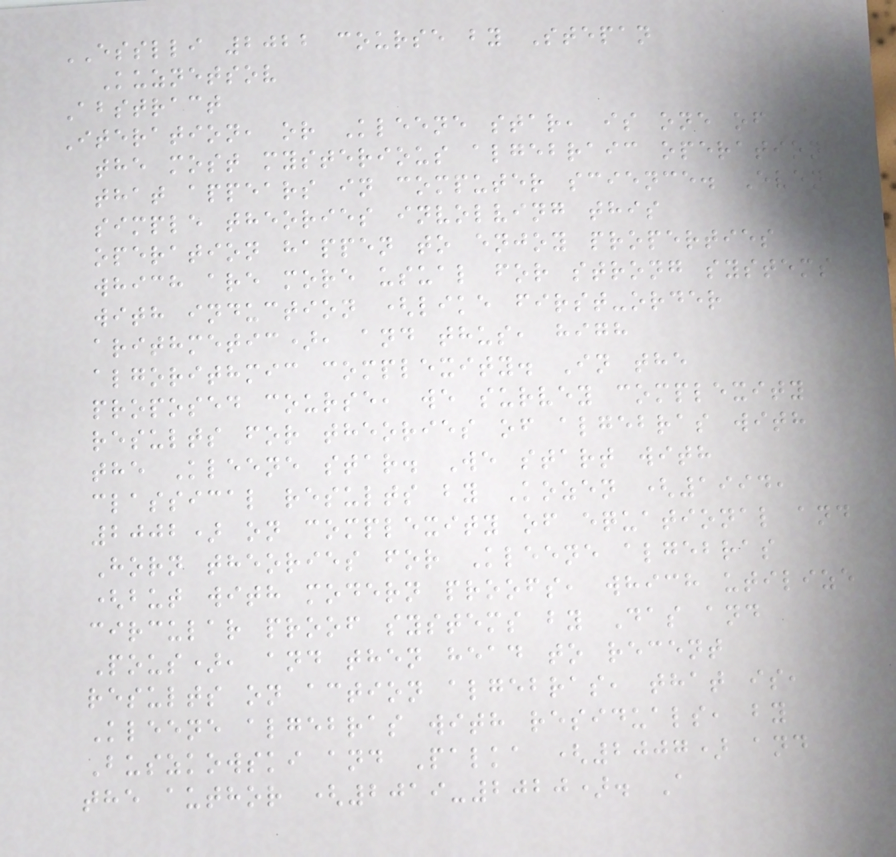ESSLLI 2022 course by Stepan
Kuznetsov
Abstract
Iteration, or Kleene star, is one of
the most mysterious algebraic operation
that appears in computer science. Even
simple theories involving this
operation happen to enjoy properties
which are more usual for strong systems
with induction (like first-order
arithmetic), and thus, high
algorithmic complexity. In the
proposed course, we survey complexity
results for theories of algebras with
the Kleene star. We start with
classical results by Kozen (1994,
2002) on complexity of equational and
Horn theories for Kleene algebras
(but with modern proofs, which utilize
circular proof systems by Das and
Pous), and then head to recent
results on action algebras, that is,
Kleene algebras with residuals, by
Buszkowski and Palka (2007) and
the author (2019-2020). A
